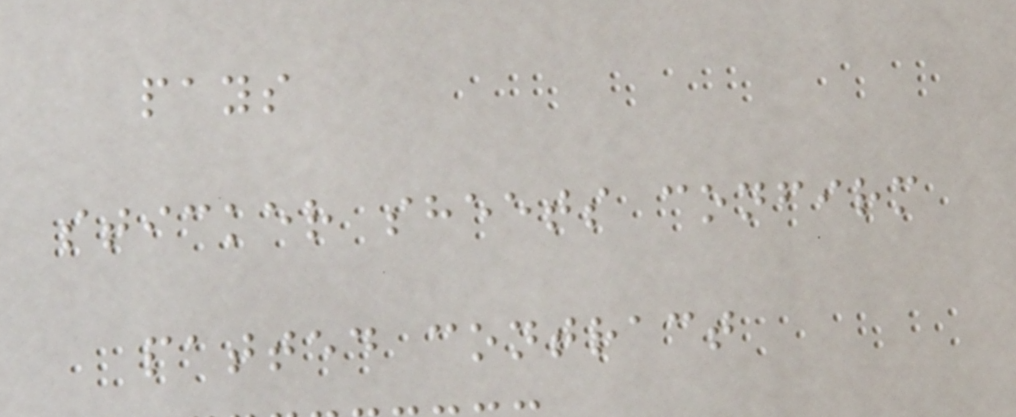pays
sticker sheets confirm
patted contract
